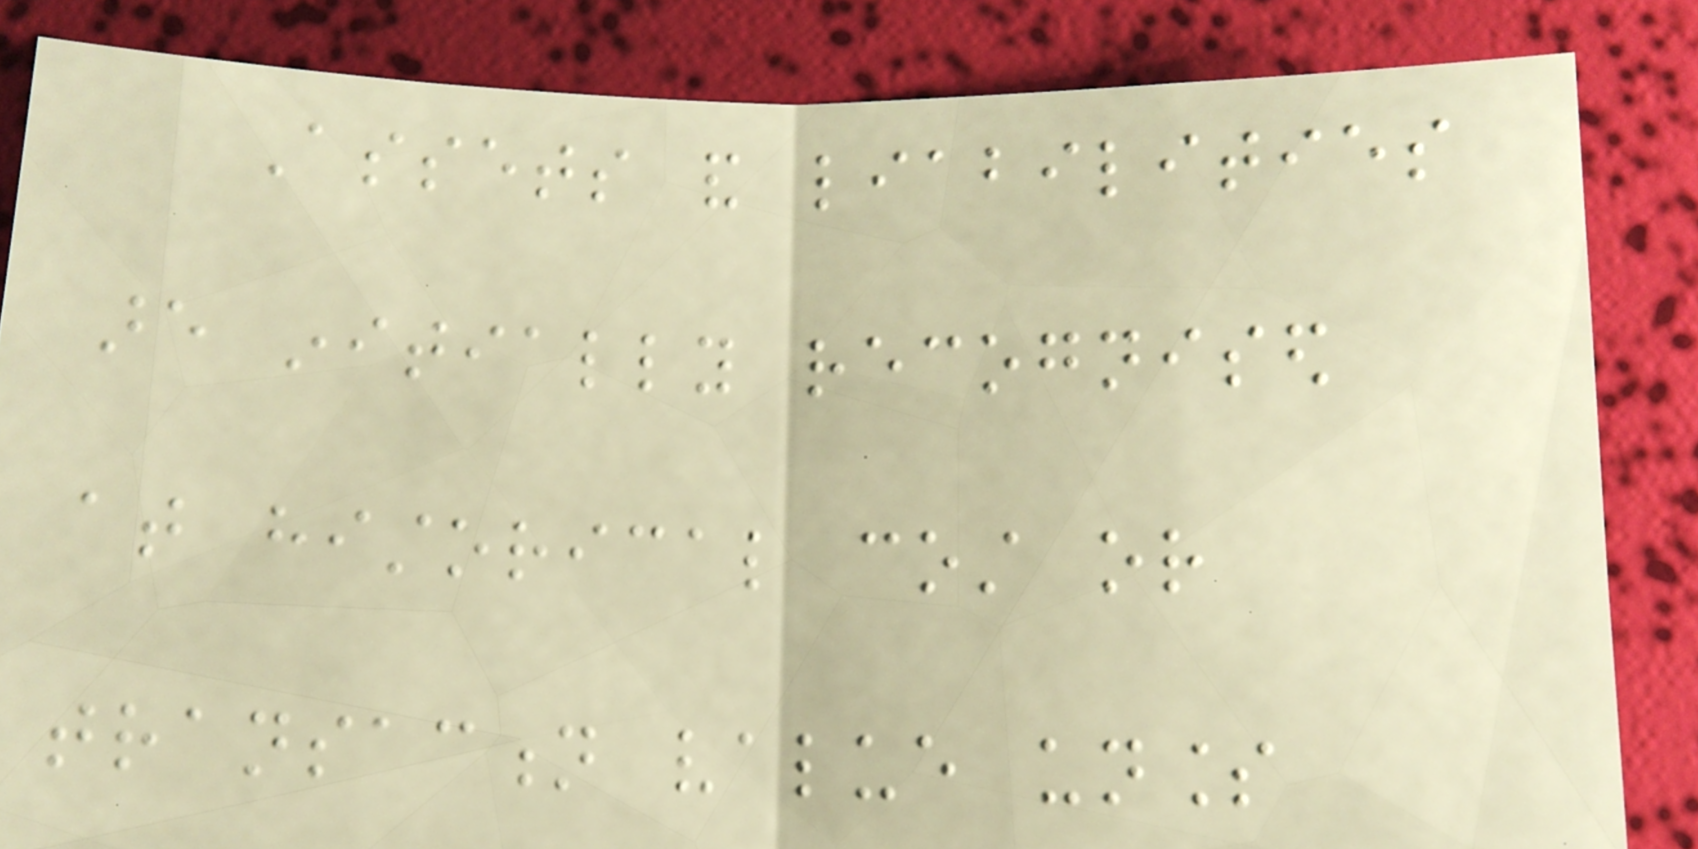Assets and liabilities
are initially recognised
at historical cost or
transaction value unless
